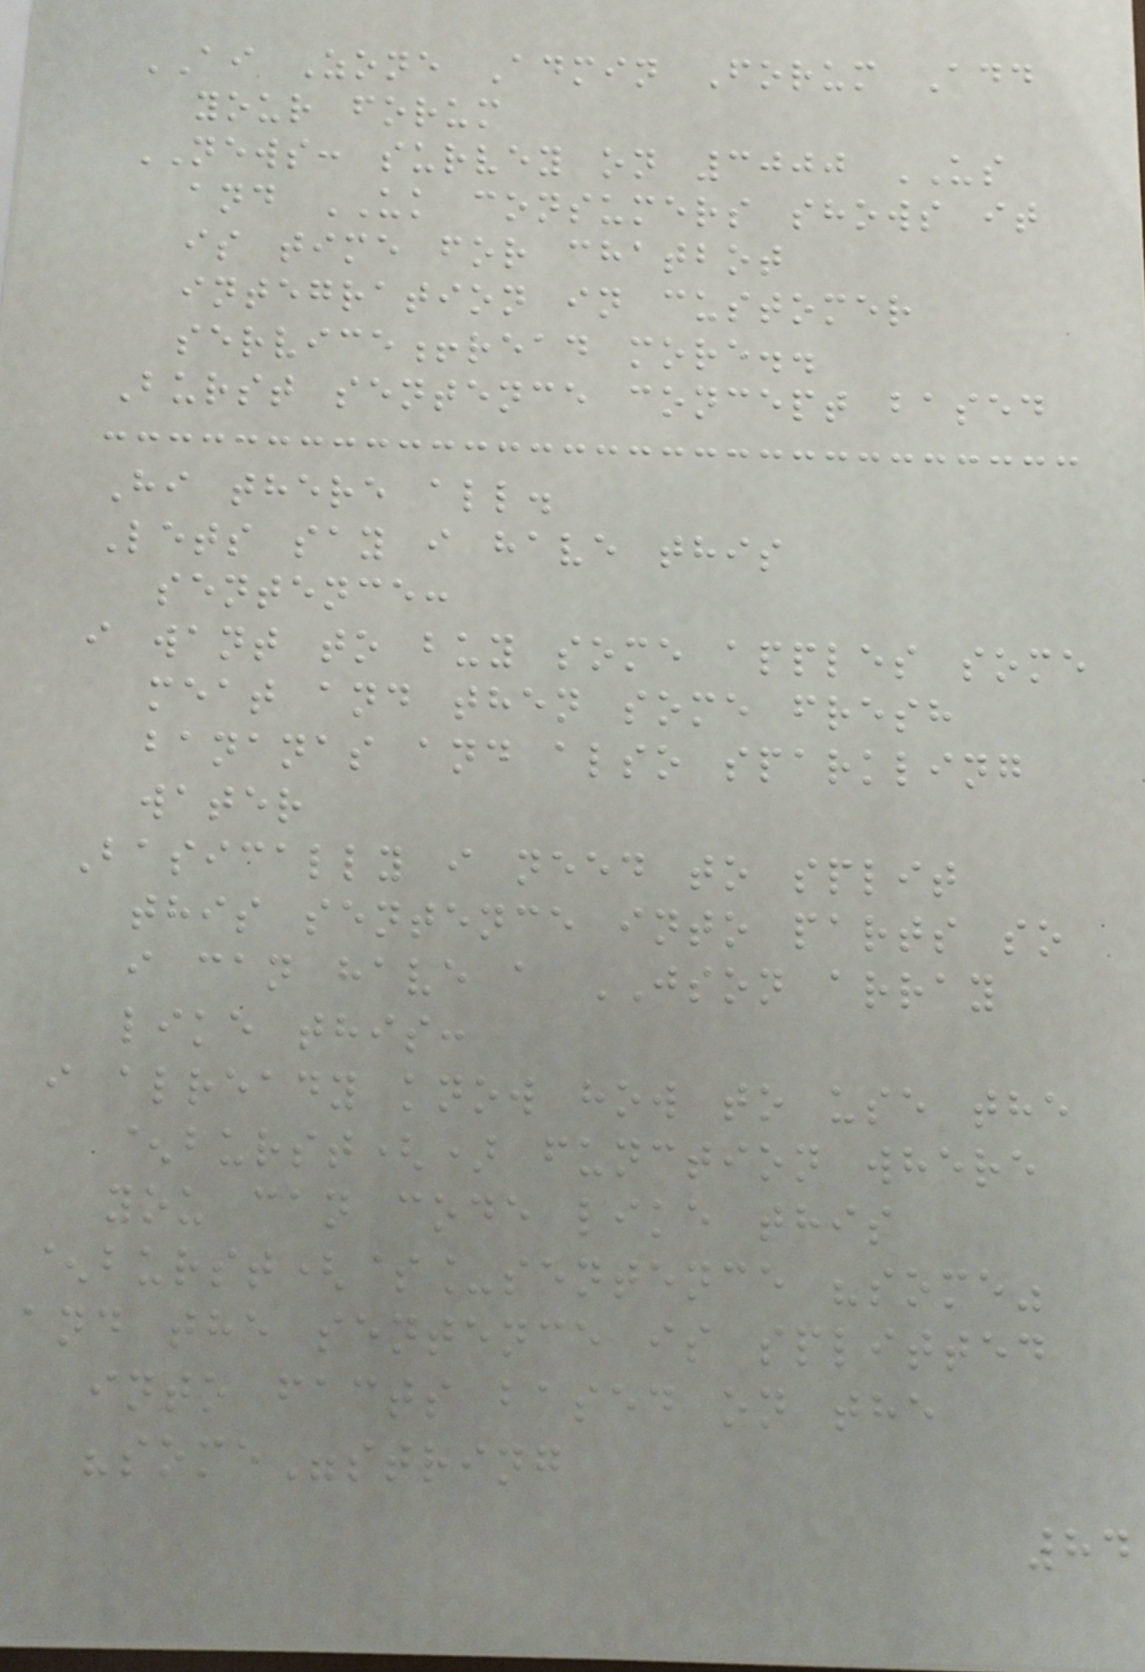AI Zone Admin Forum Add
your forum
NEWS: survey on 3000 US
and UK consumers shows it
is time for chatbot
integration in customer
service!read more..
Burst sentence concept based
Hi there all.
Lets say i have this
sentence:
i want to buy some apples some
meat and then some fresh
bananas and also sparkling
water
Basically i need to split
this sentence into parts so
i can have a JSON array
like this:
i already know how to use the
^burst() function where
you can code like this
^burst($_sentence "some"
and the sentence is splitted
into facts based on the
"some"string
84
